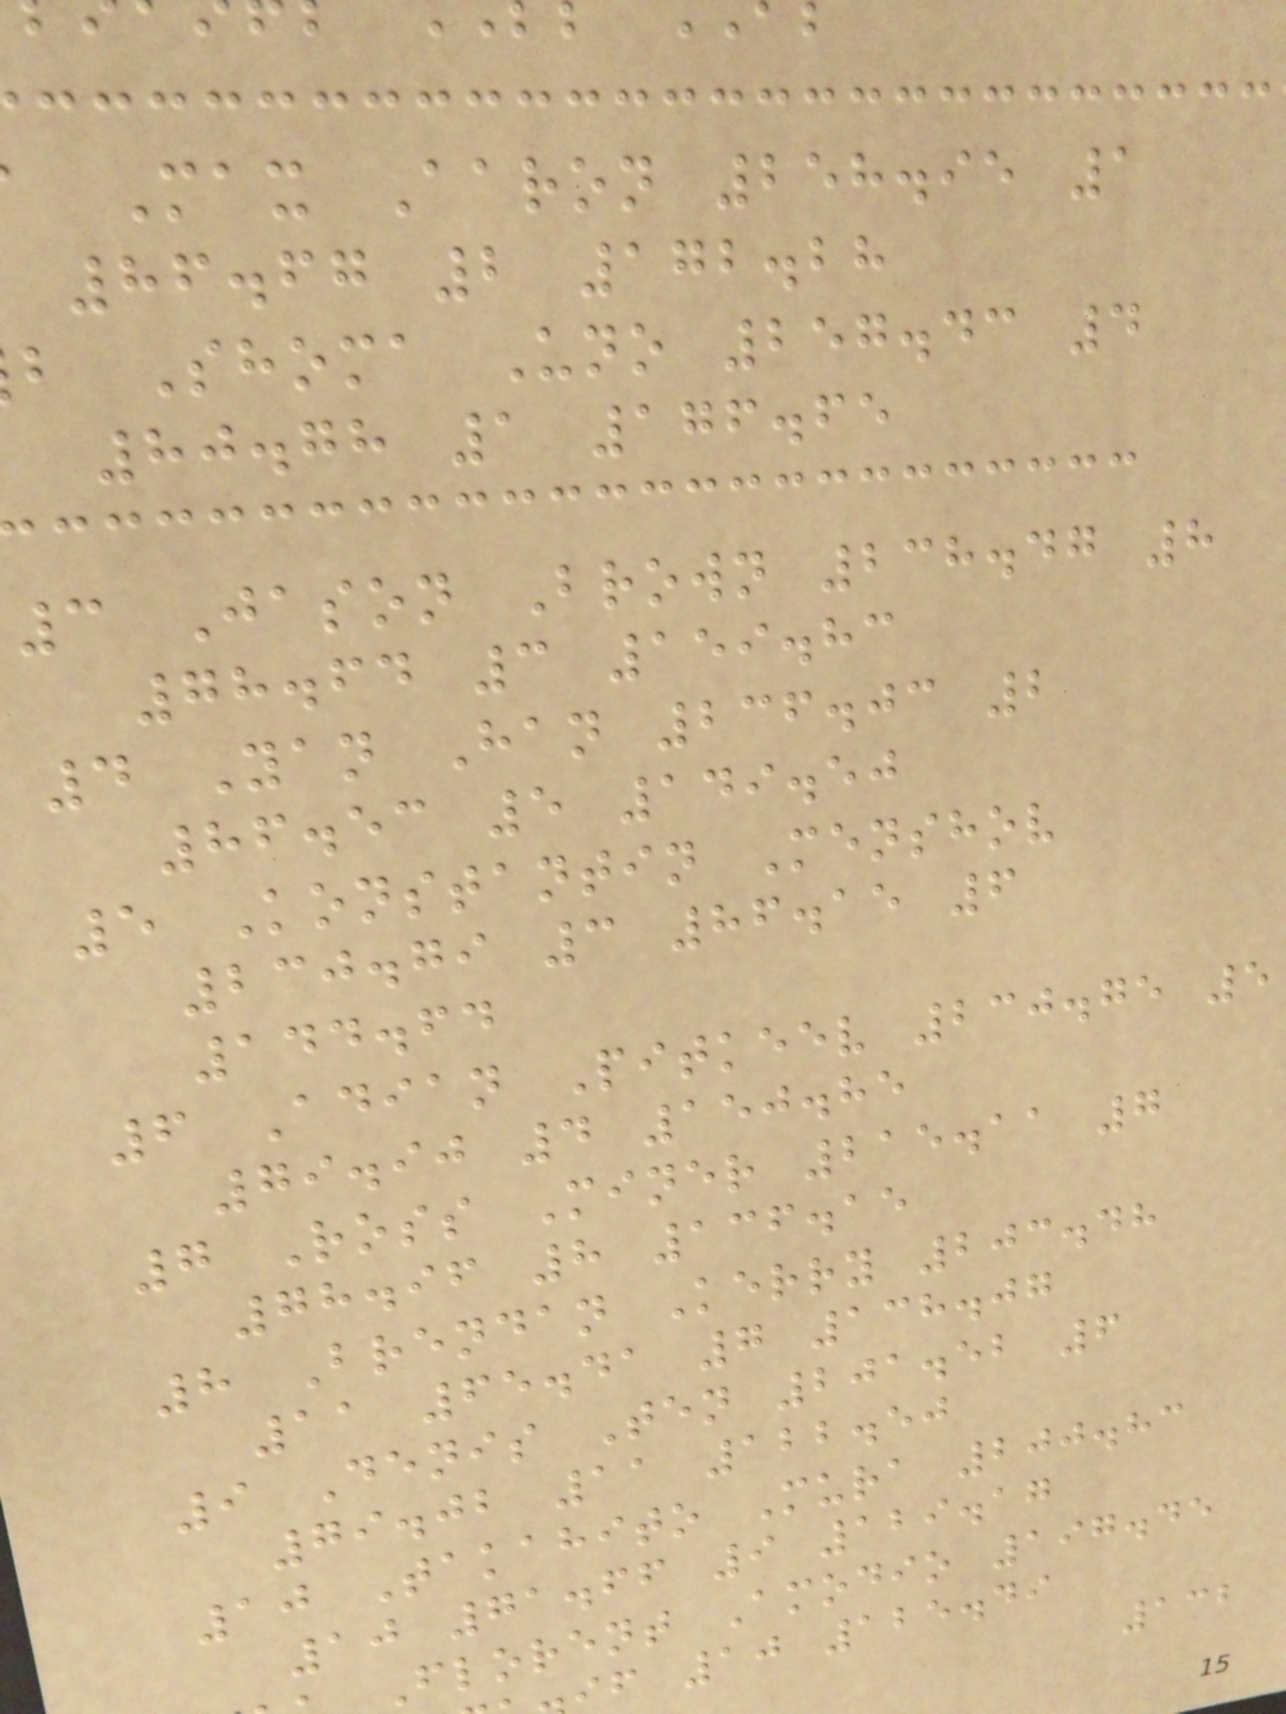Max Aaron 258.95 1
86.67 2 172.28
b Shoma Uno 257.43 4
80.78 1 176.65
3 Jason Brown 238.47 8
78.64 3 159.83
4 Yan Han 236.03 2
86.53 5 149.50
5 Konstantin Menshov
230.79 3 86.15 6
144.64
6 Adian Pitkeev 230.75 5
79.90 4 150.85
7 Ross Miner 215.11 7
78.96 8 136.15
8 Brendan Kerry 203.48
11 65.41 7 138.07
9 Denis Ten 201.52 6
79.02 11 122.50
10 Takahito Mura 200.83
10 71.66 9 129.17
Florent Amodio 197.45
f 10 125.49
132
